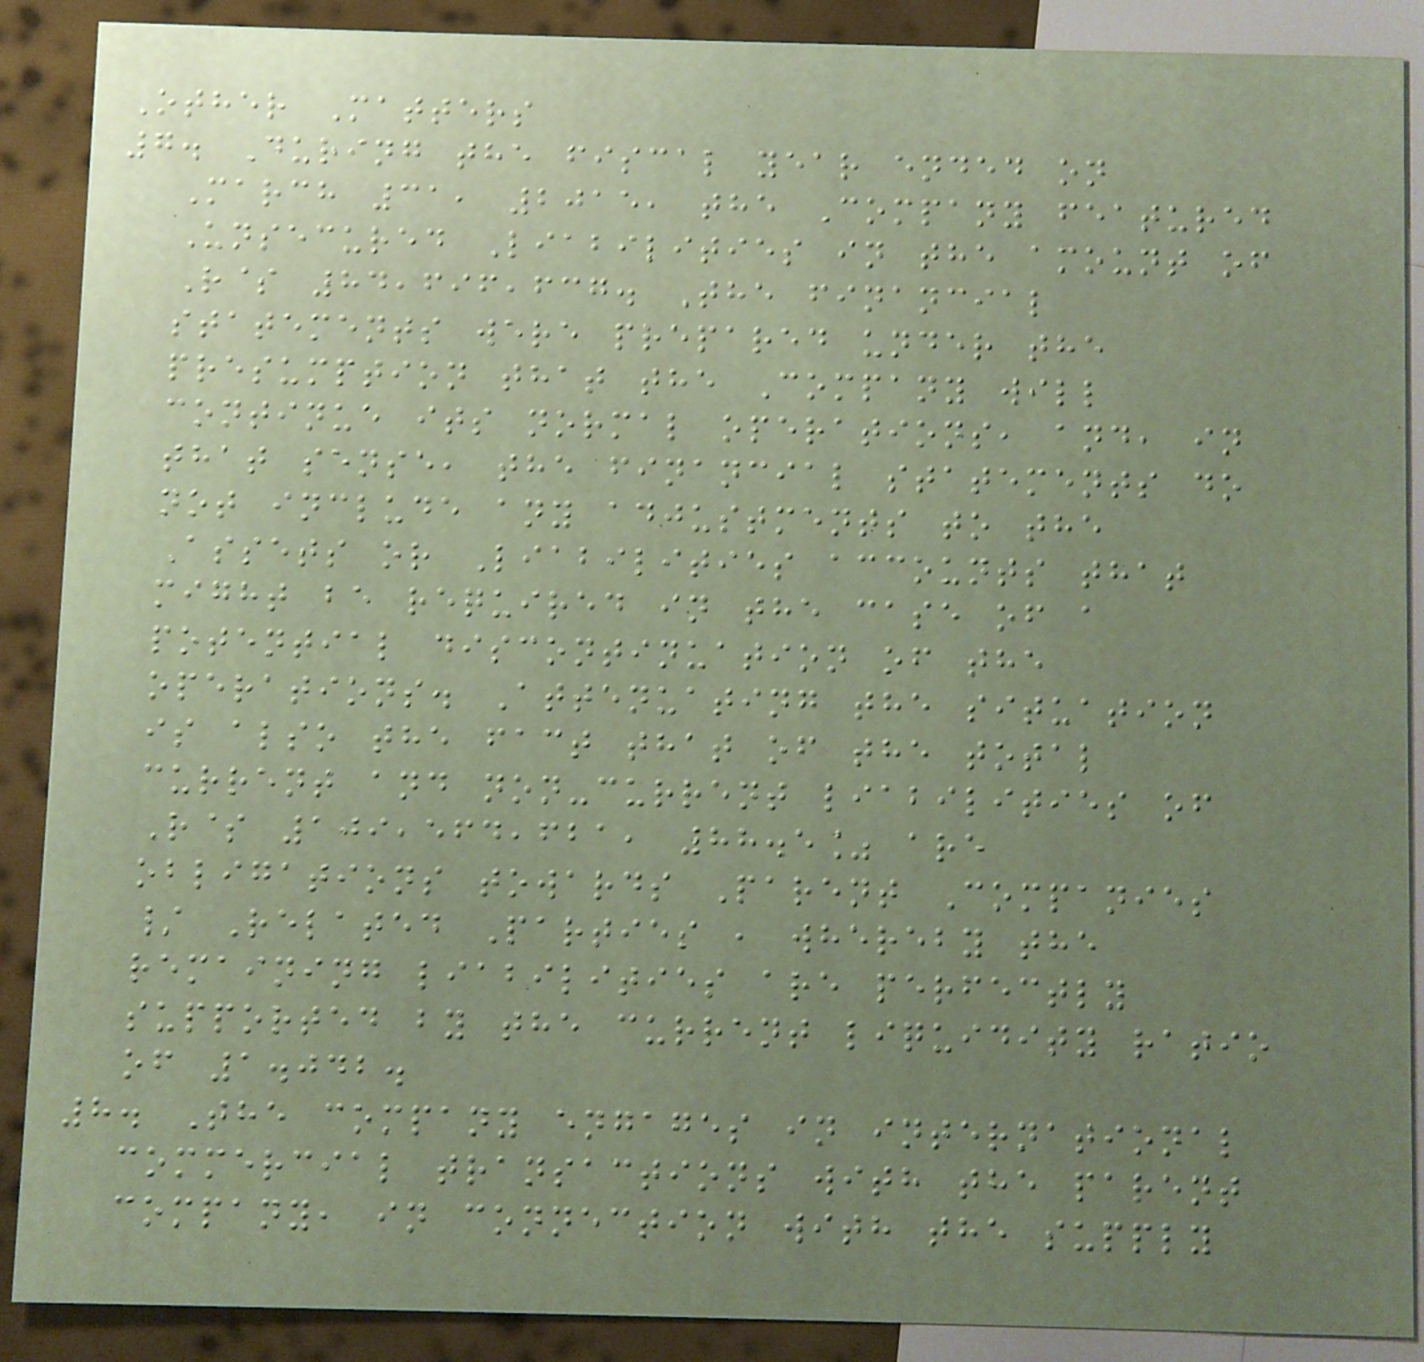Other Matters
7. During the fiscal year ended on
March 31, 2015, the Company featured
Unsecured Liabilities in the amount of
R$ 84,696,637. The financial
statements were prepared under the
presumption that the Company will
continue its normal operations, and, in
that sense, the financial statements do
not include any adjustments to the
Assets or Liabilities accounts that
might be required in the case of a
potential discontinuation of the
operations. Attenuating the situation
is also the fact that of the total
current and non-current liabilities of
R$ 109,564,621, 88.5% are
obligations towards Parent Companies
/ Related Parties , whereby the
remaining liabilities are perfectly
supported by the current liquidity ratio
of 1.042.
8. The company engages in international
commercial transactions with the parent
company, in connection with the supply
